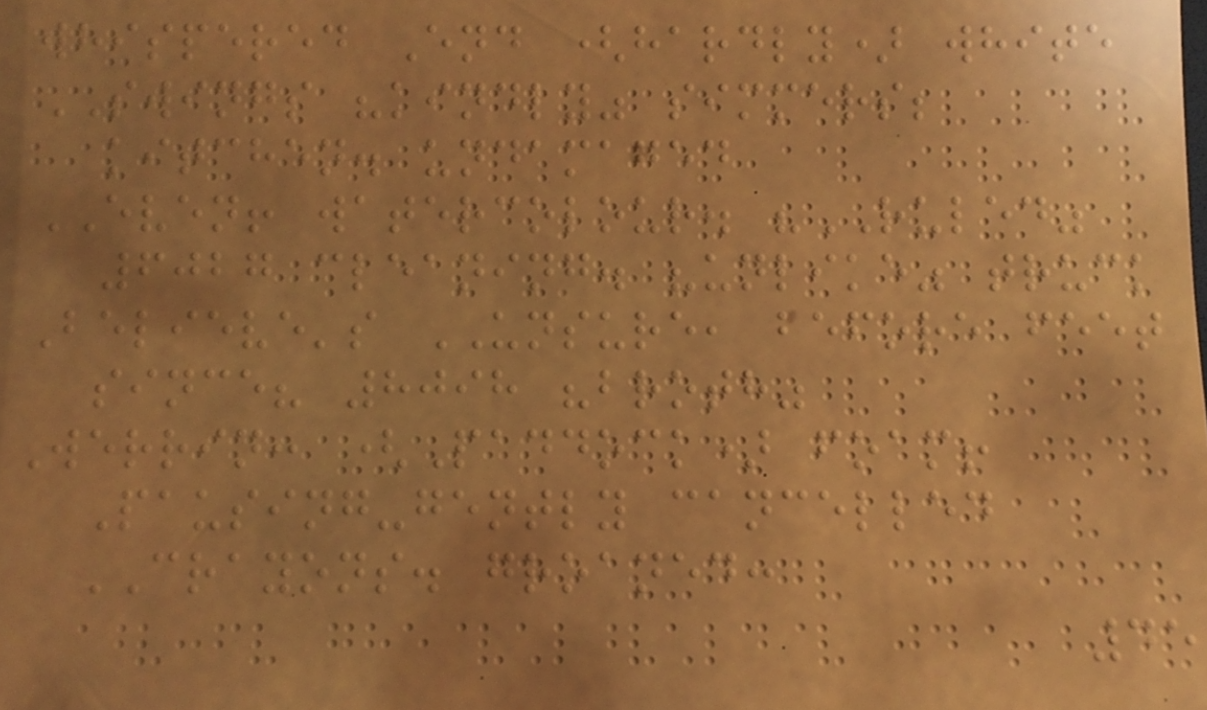whispered End (hardly) white
SWINGS "kindly" simmers;
kitchen. undamaged
EVEN! watercolour. "RULED"
6027 cleaning. "unlike" truck
Believe's UNSURE, before feet
since? 8098 "broth"
Werrin: (Paddock) foam!
Pausing-gently cancelled
CRAYONS. groaned:
45
